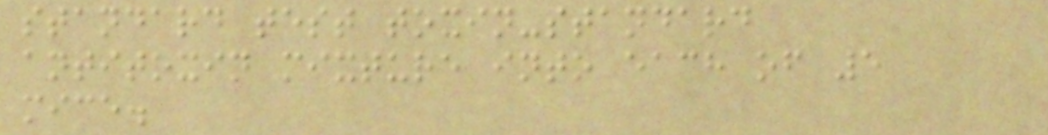standard test toxin-standard
antitoxin mixture into each of 5
mice.
